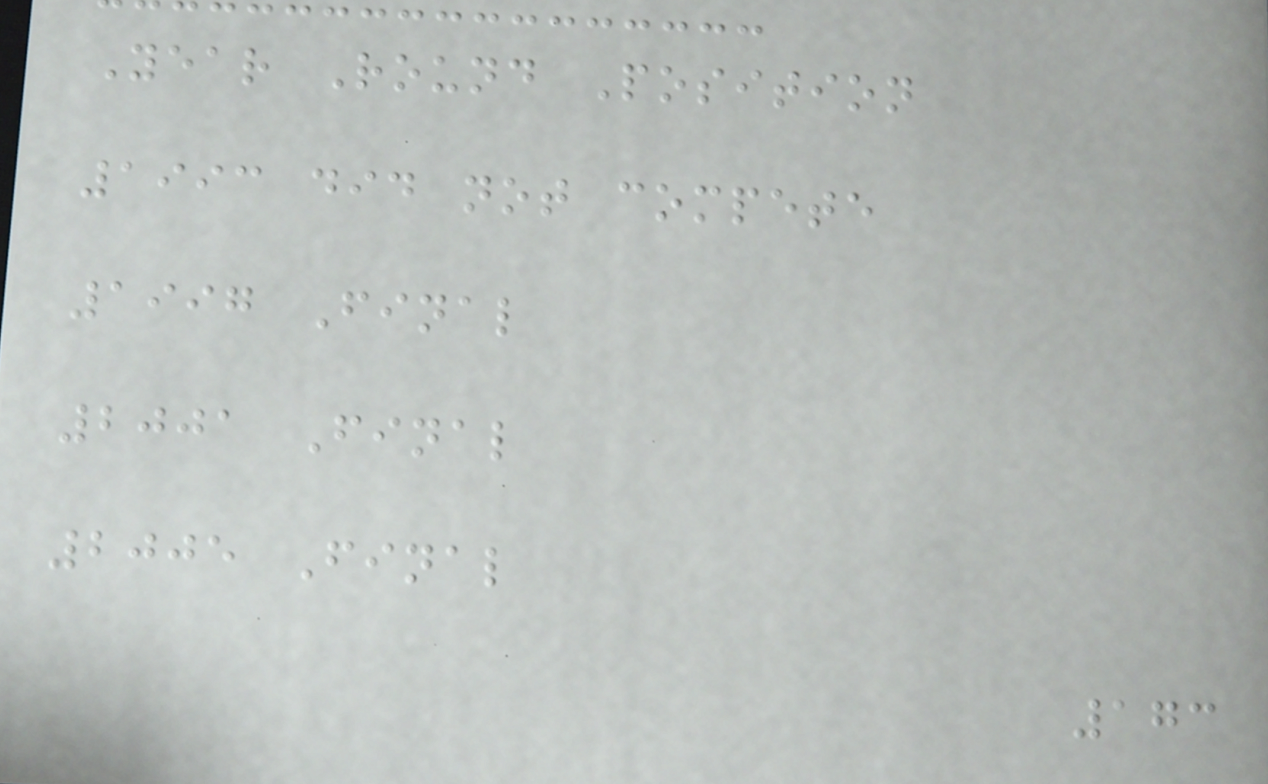Year Round Position
1993 did not compete
1997 Final
2001 Final
2005 Final
173
